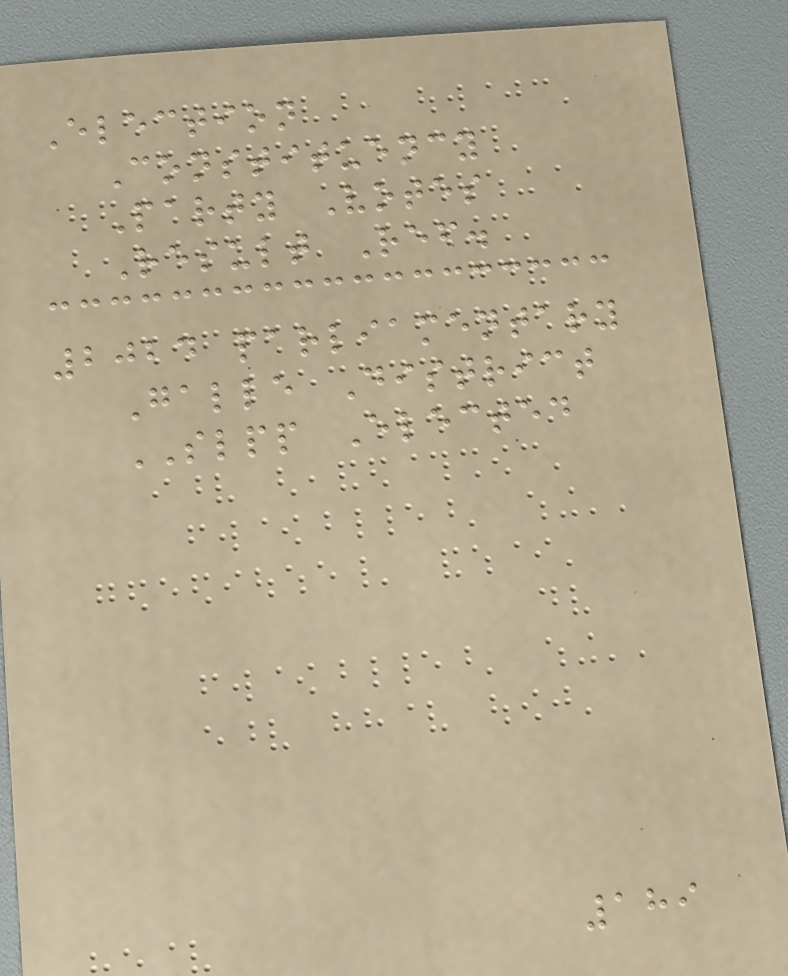Election
Constituency
Party Votes
Result Ref.
2024 parliamentary
Galle District
SLPP Elected
189
